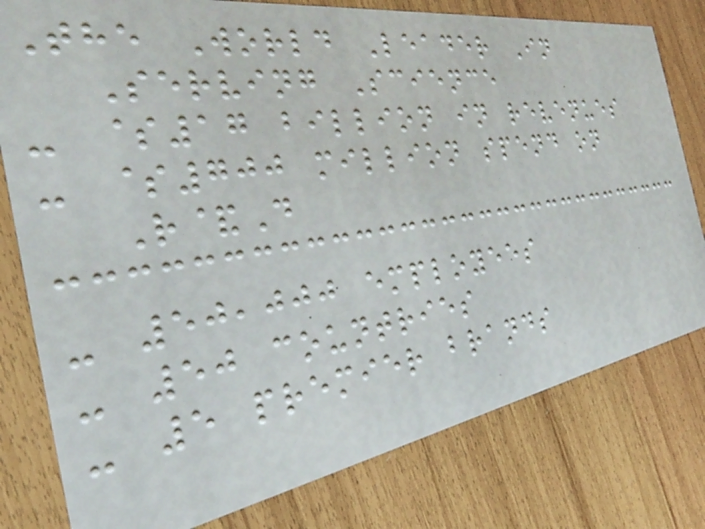The World Leader In
Serving Science
- $17 billion in revenues
- $700 million spend on
R&D
- 50,000 employees
- 50 countries
- 5 premier brands
